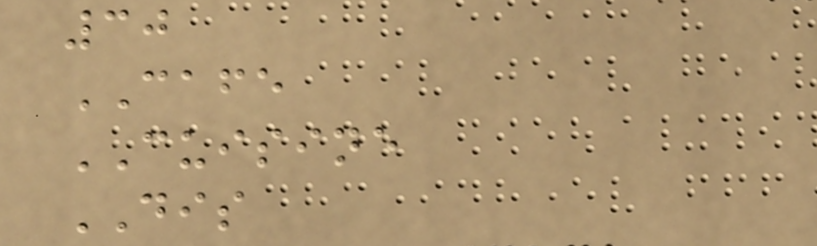30
CAFE
CUISINE
DIS
